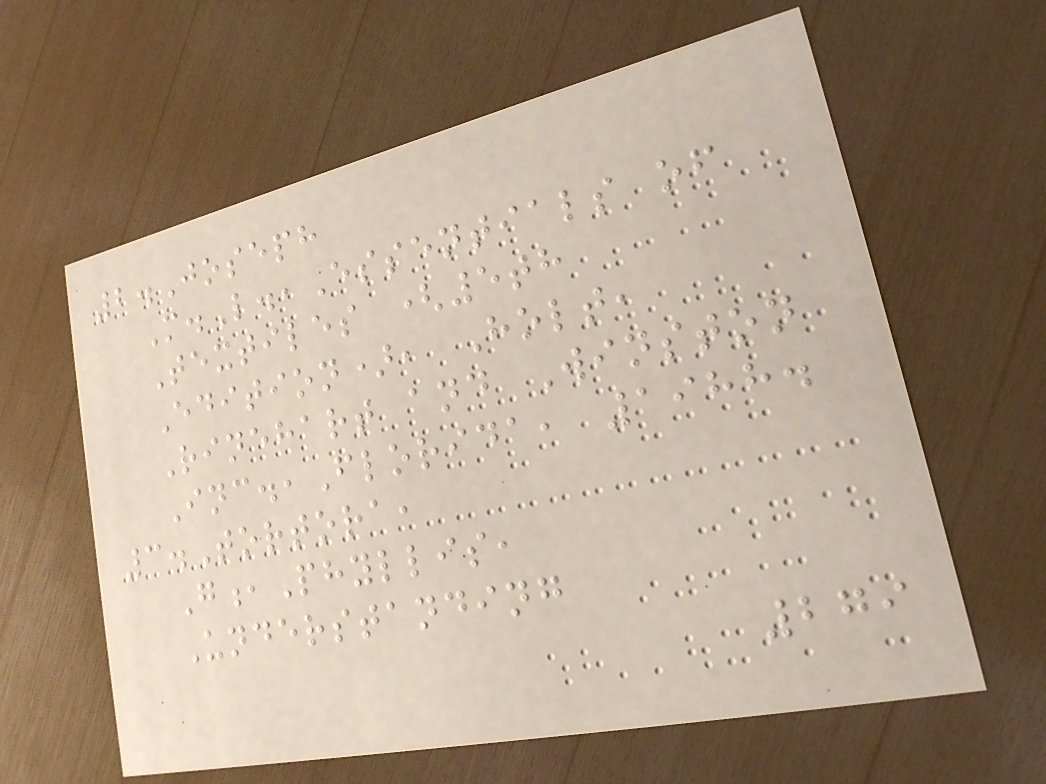2.Joseph
M.L.,Essentials of
Textiles (5th
Edition), Holt,
Rinehart and Winston
Inc.,Florida, 1988.
3.Tortora,
G,Phyllis,
Understanding
279
